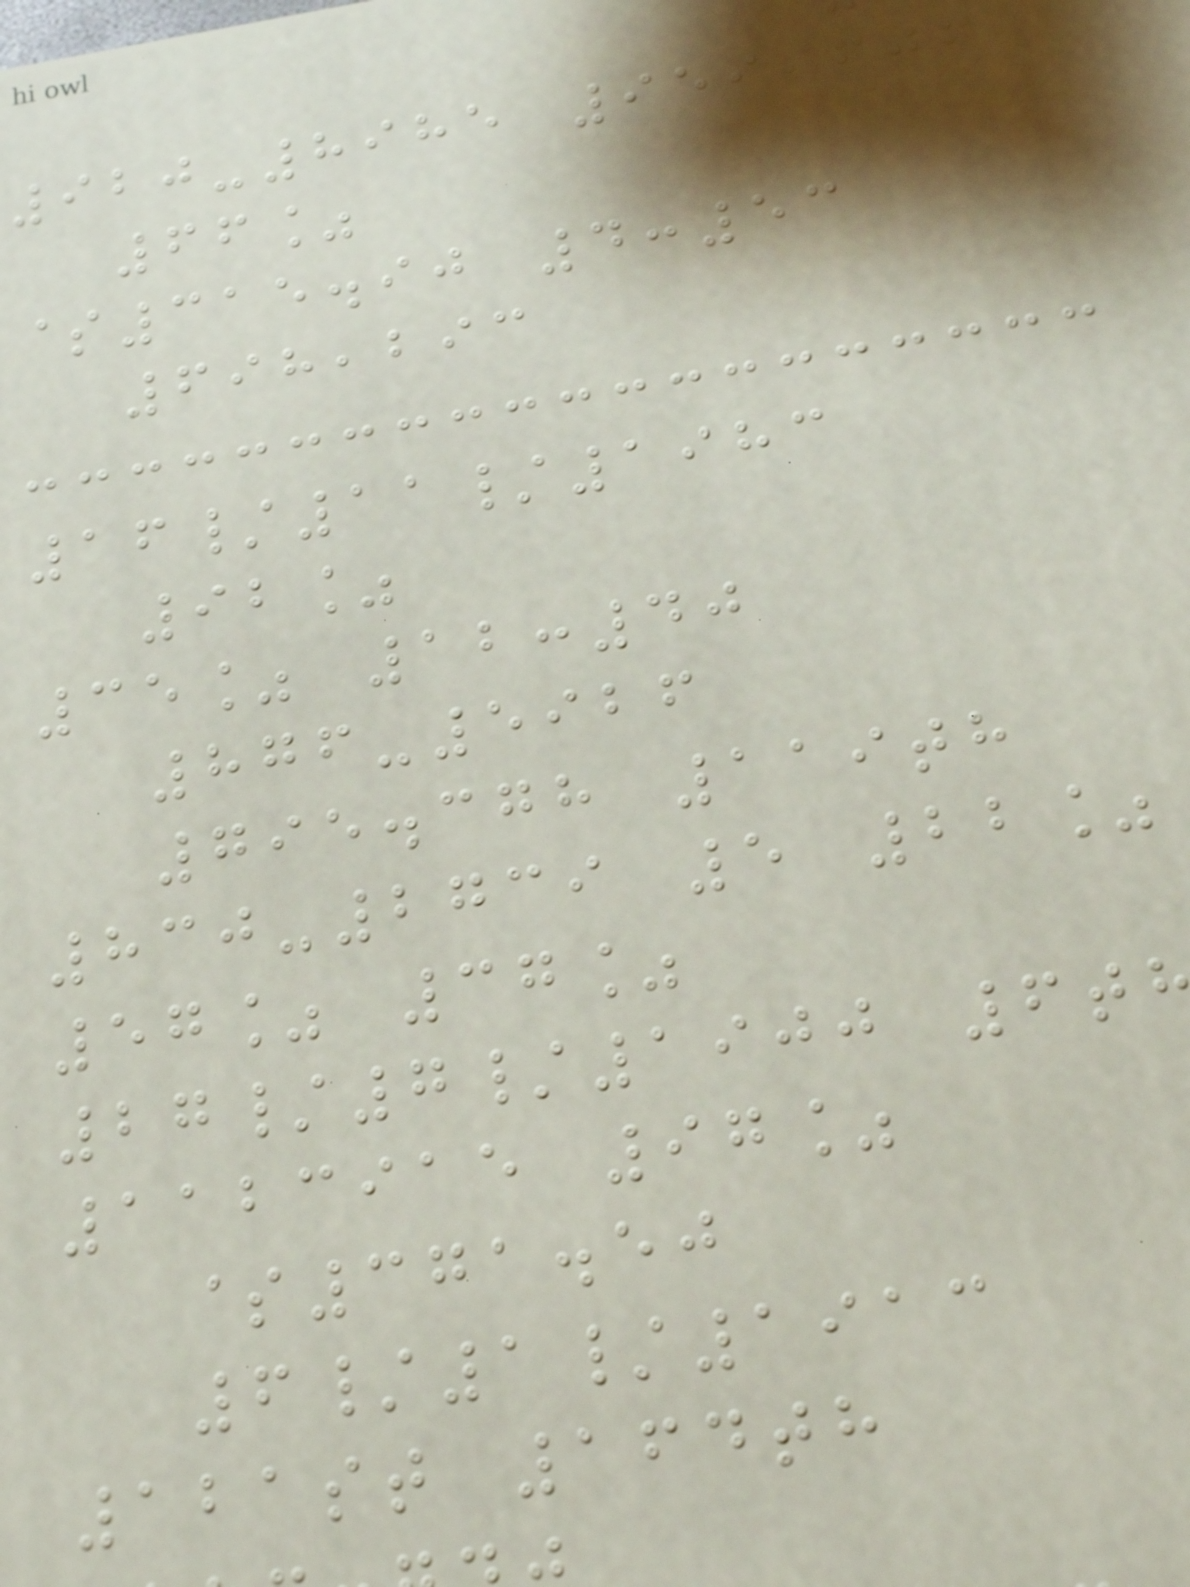920-8985 959,606
66%
$315.90 4:53
698,293
16/11/1983
92%
35% 12:40
876-5926
795.378 119th
830-2739 5 22%
57% 37%
27/7/1900 6t
1123915 97%
$371.50
6/1/1913
121st 164th
